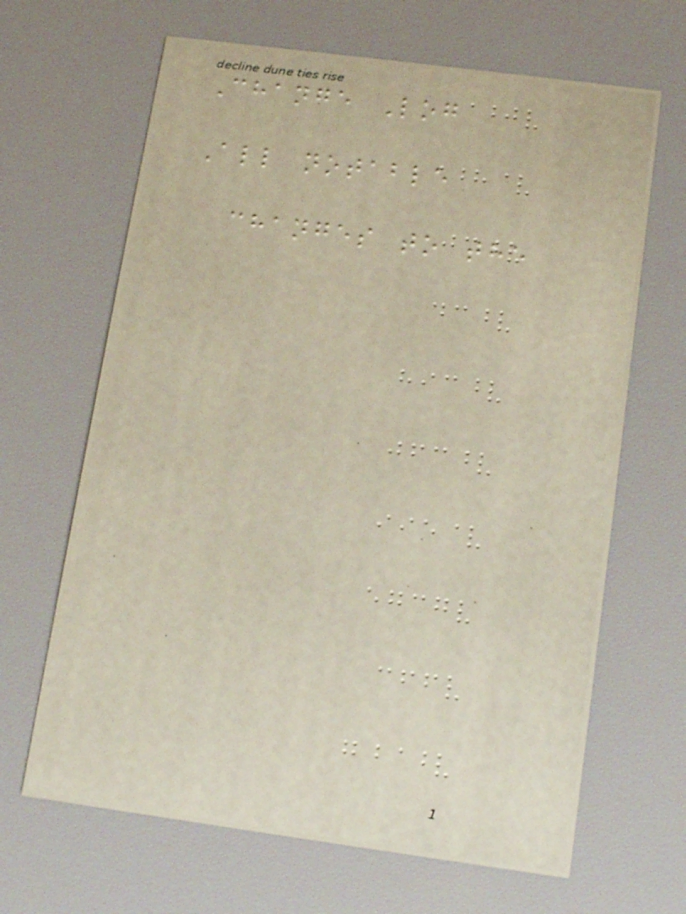Change Log
All notable
changes to the
